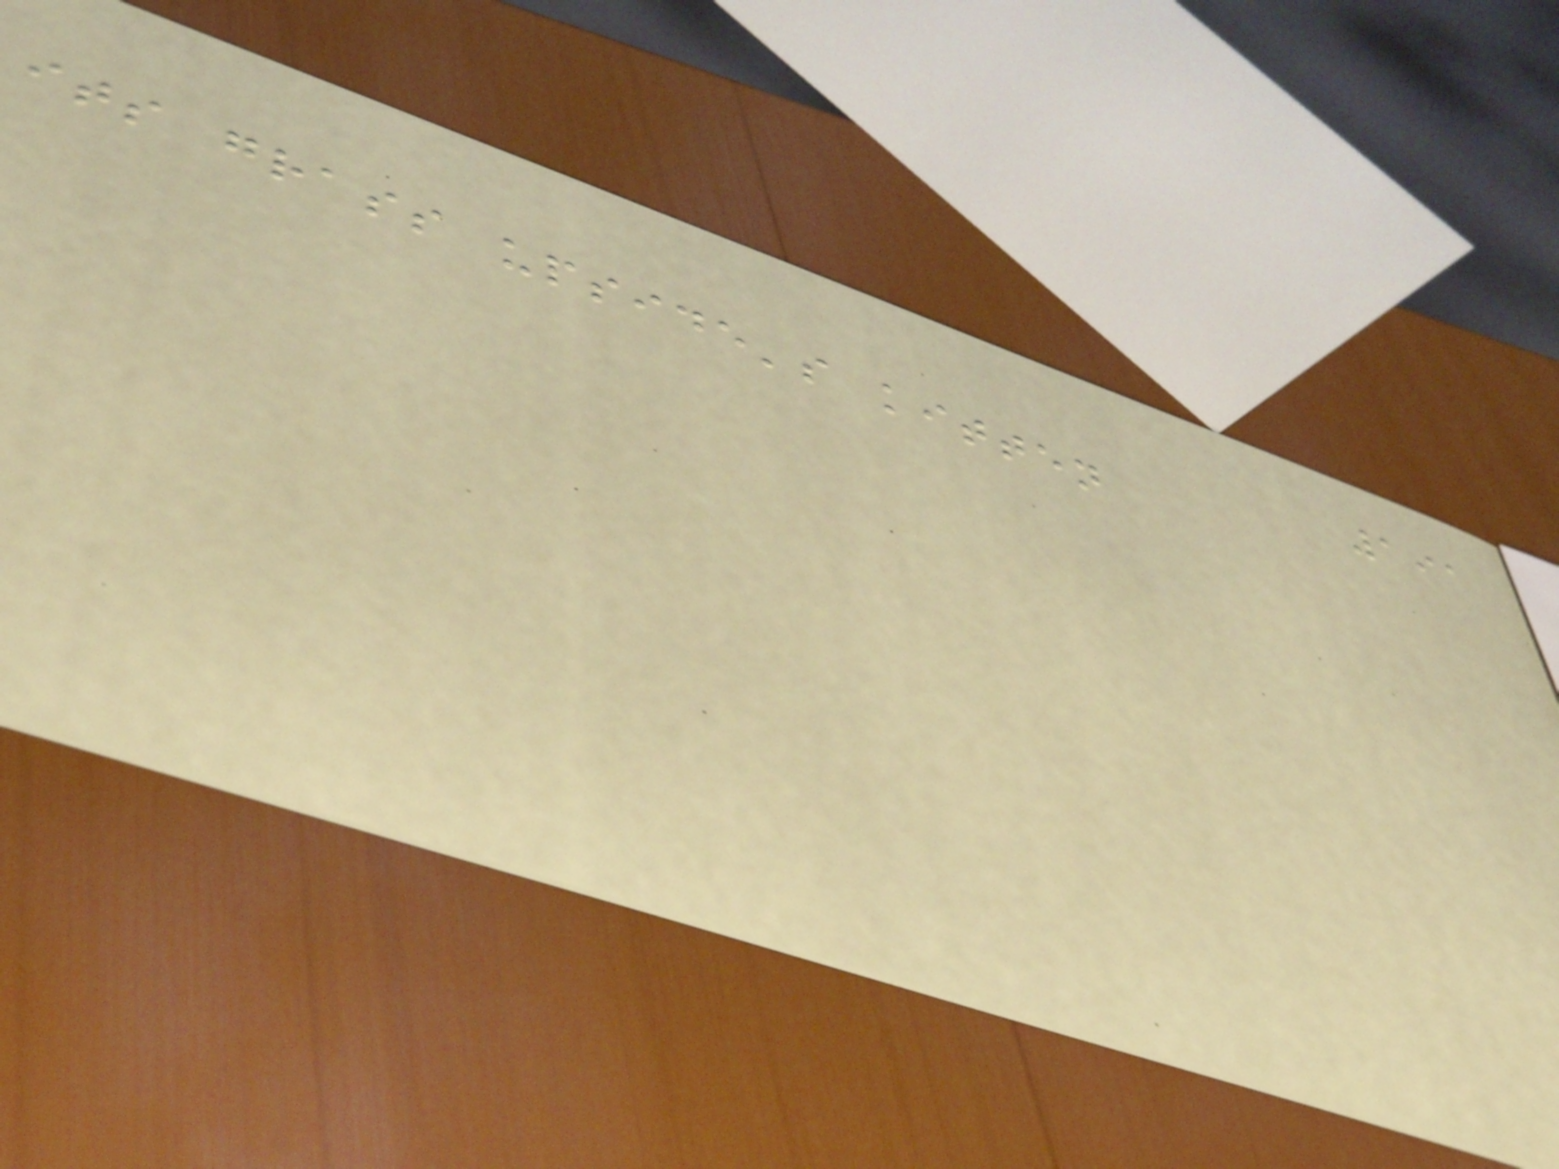191
its grass upside's kitten
